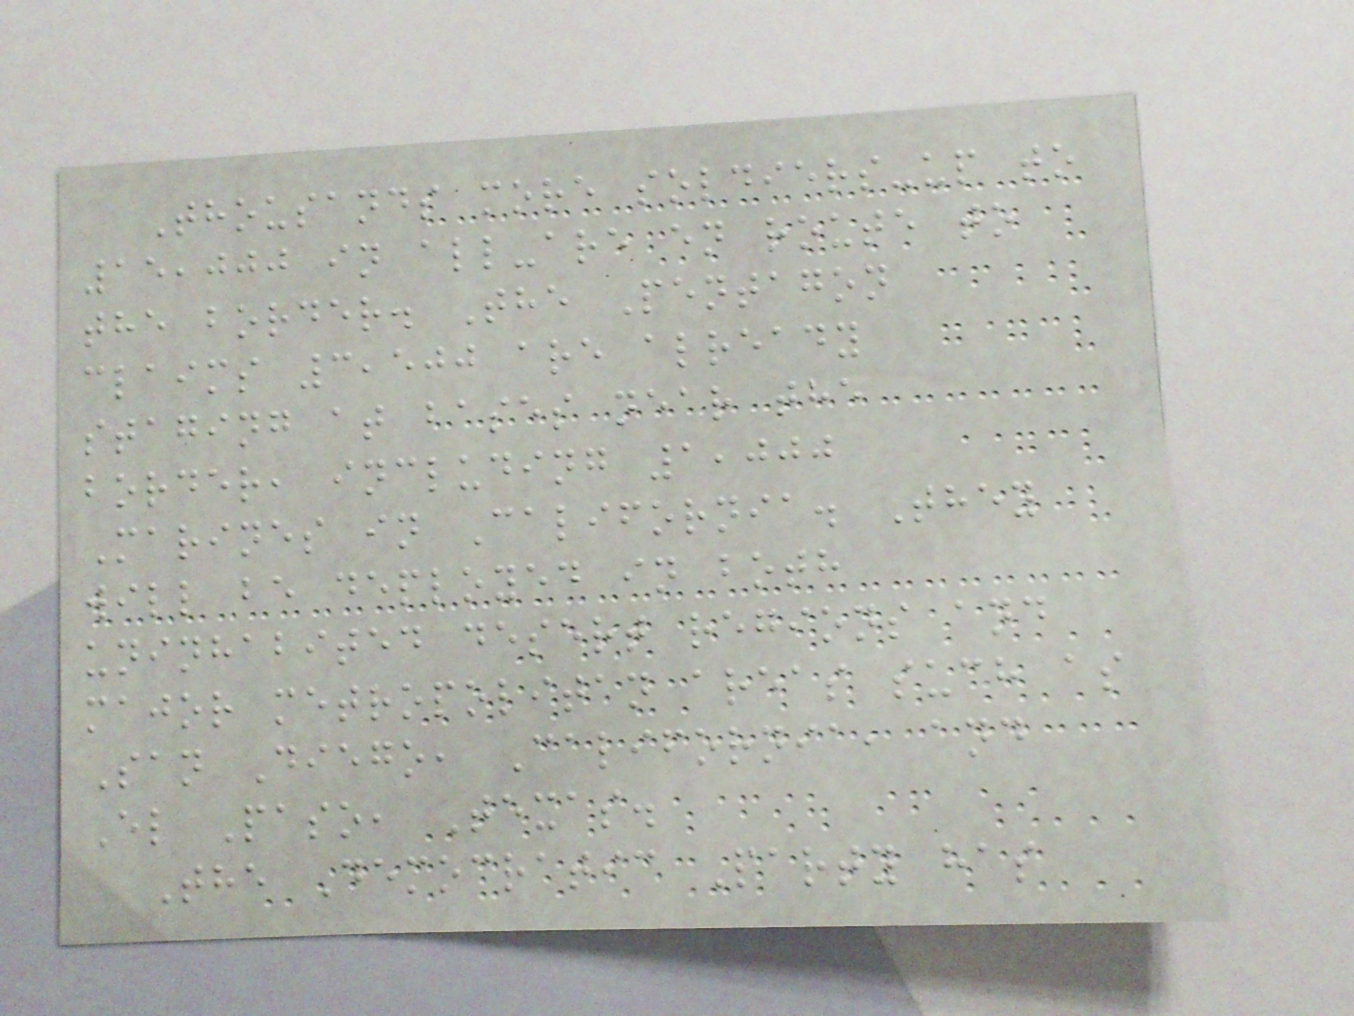Thousands more soldiers-up to
15,000 in all-are en route to
the border. The Pentagon
claims 3,500 are already
staging at bases near the
border, including 1,000
Marines in California. They
will be deployed in both
uninhabited desert regions and
major metropolitan areas such as
San Diego, California, and
El Paso, Texas.
The Democratic Party has
